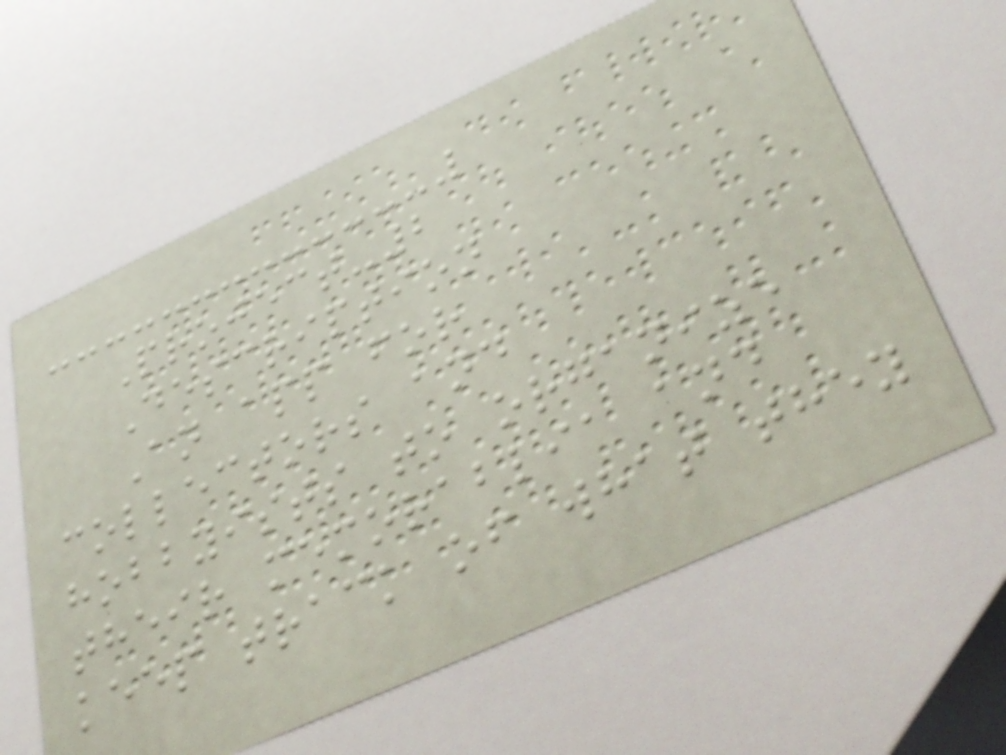Project-2
Description
An app for
collectors and
hobbyists to organize
their memorablia and
keep track of what they
